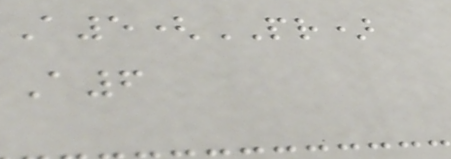A5(PR)
A6
